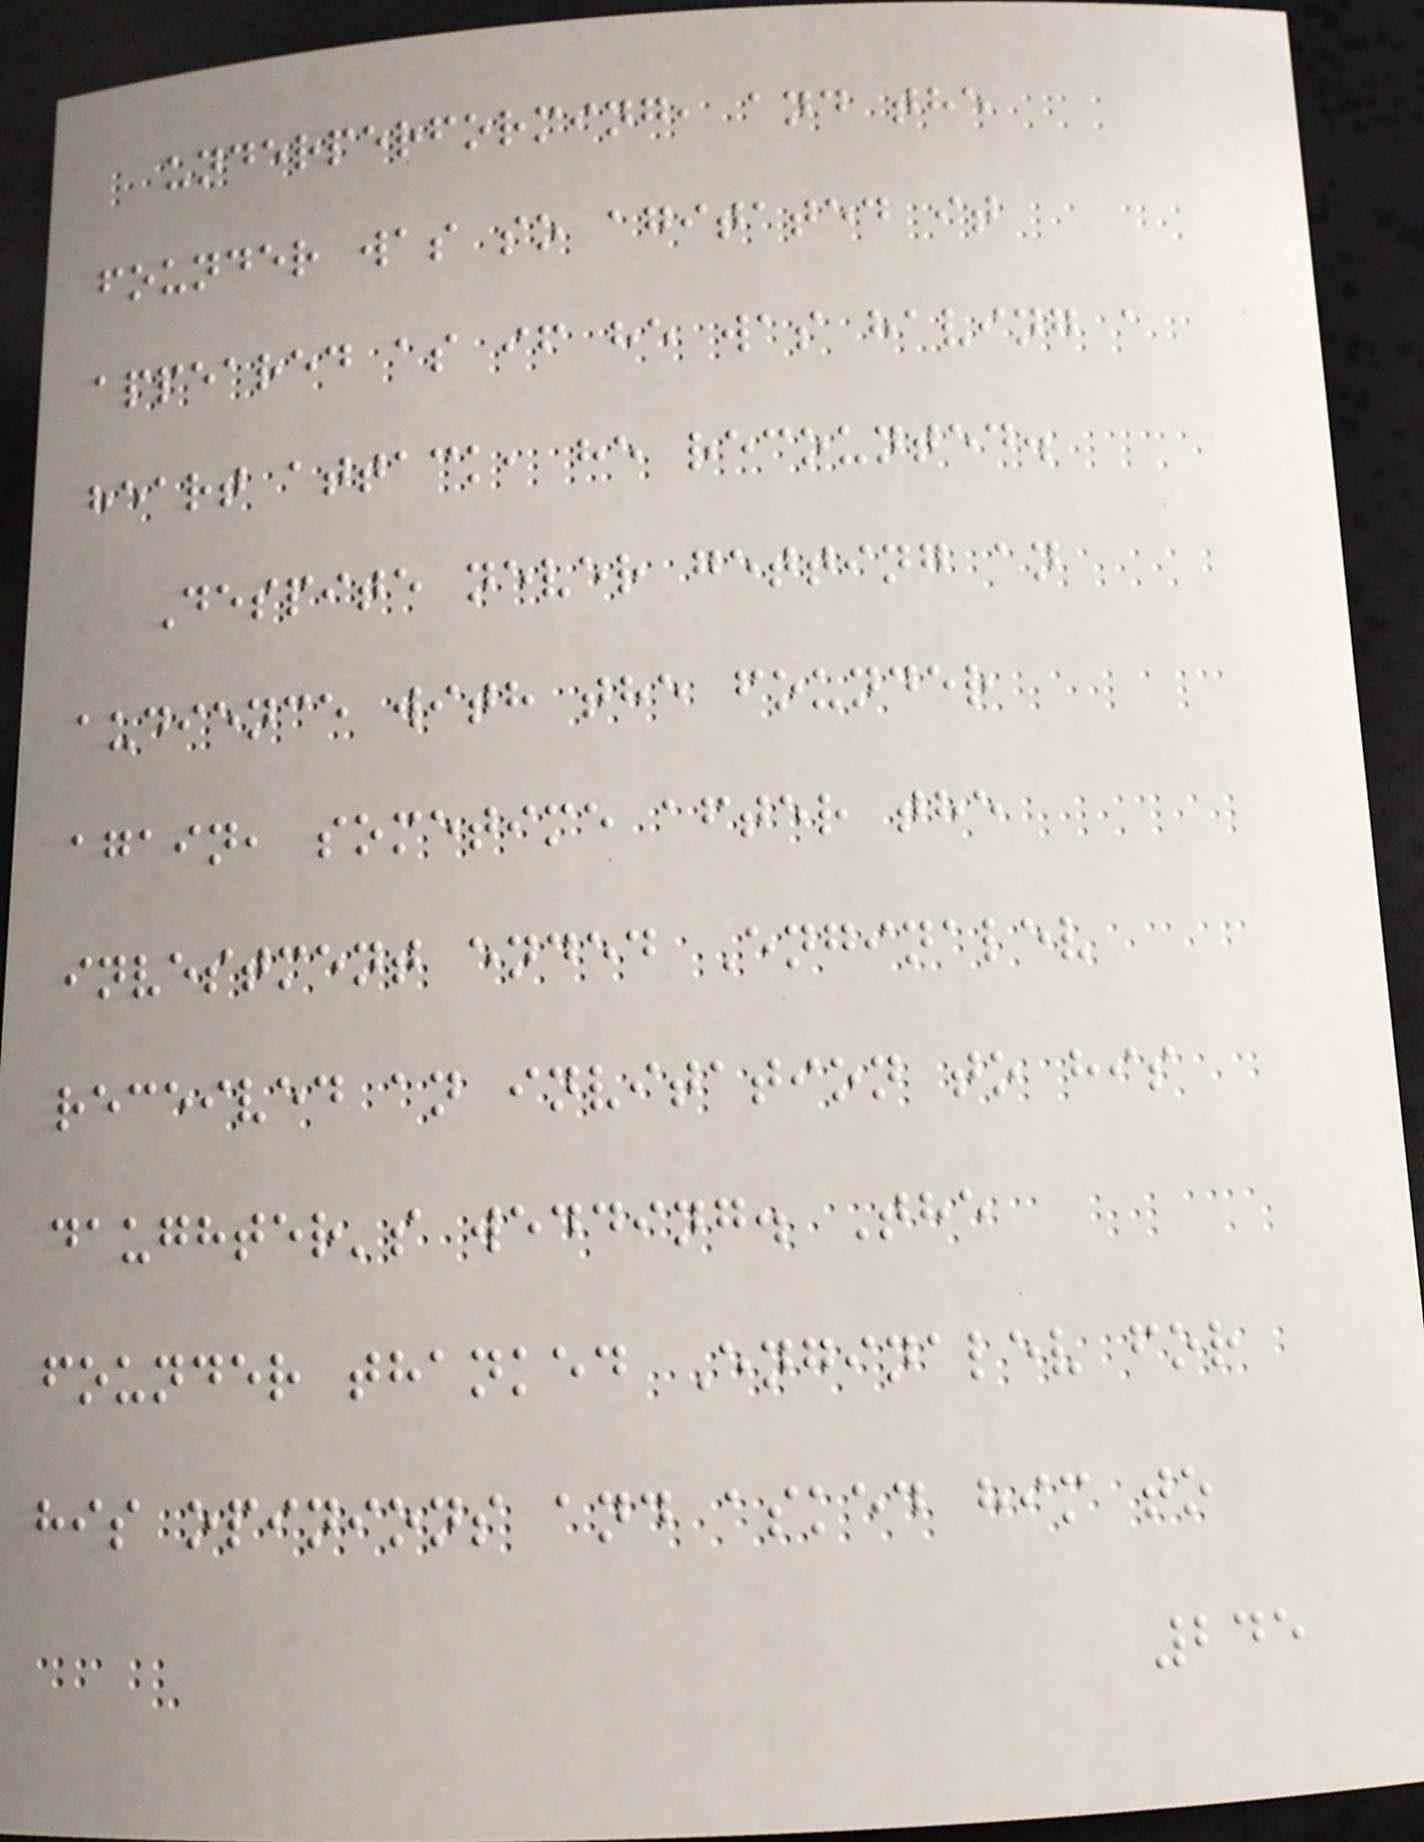underperforming, and the
founder was so agitated it
appeared as if he was having a
heart attack, he recounted.
Despite never getting an
audience with the founder
again, sometime after the
investment ended Enginalev
received an invitation to his
daughter's wedding. The
founder thanked Enginalev for
his opinions and asked him to
245
